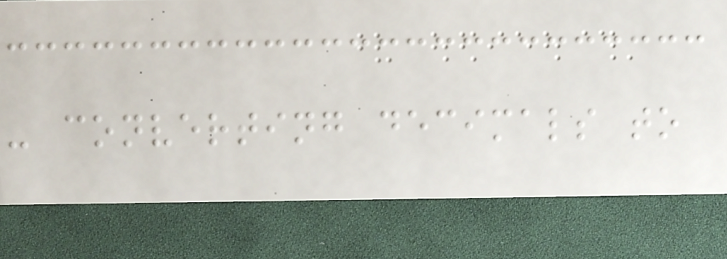- converting decimals to
